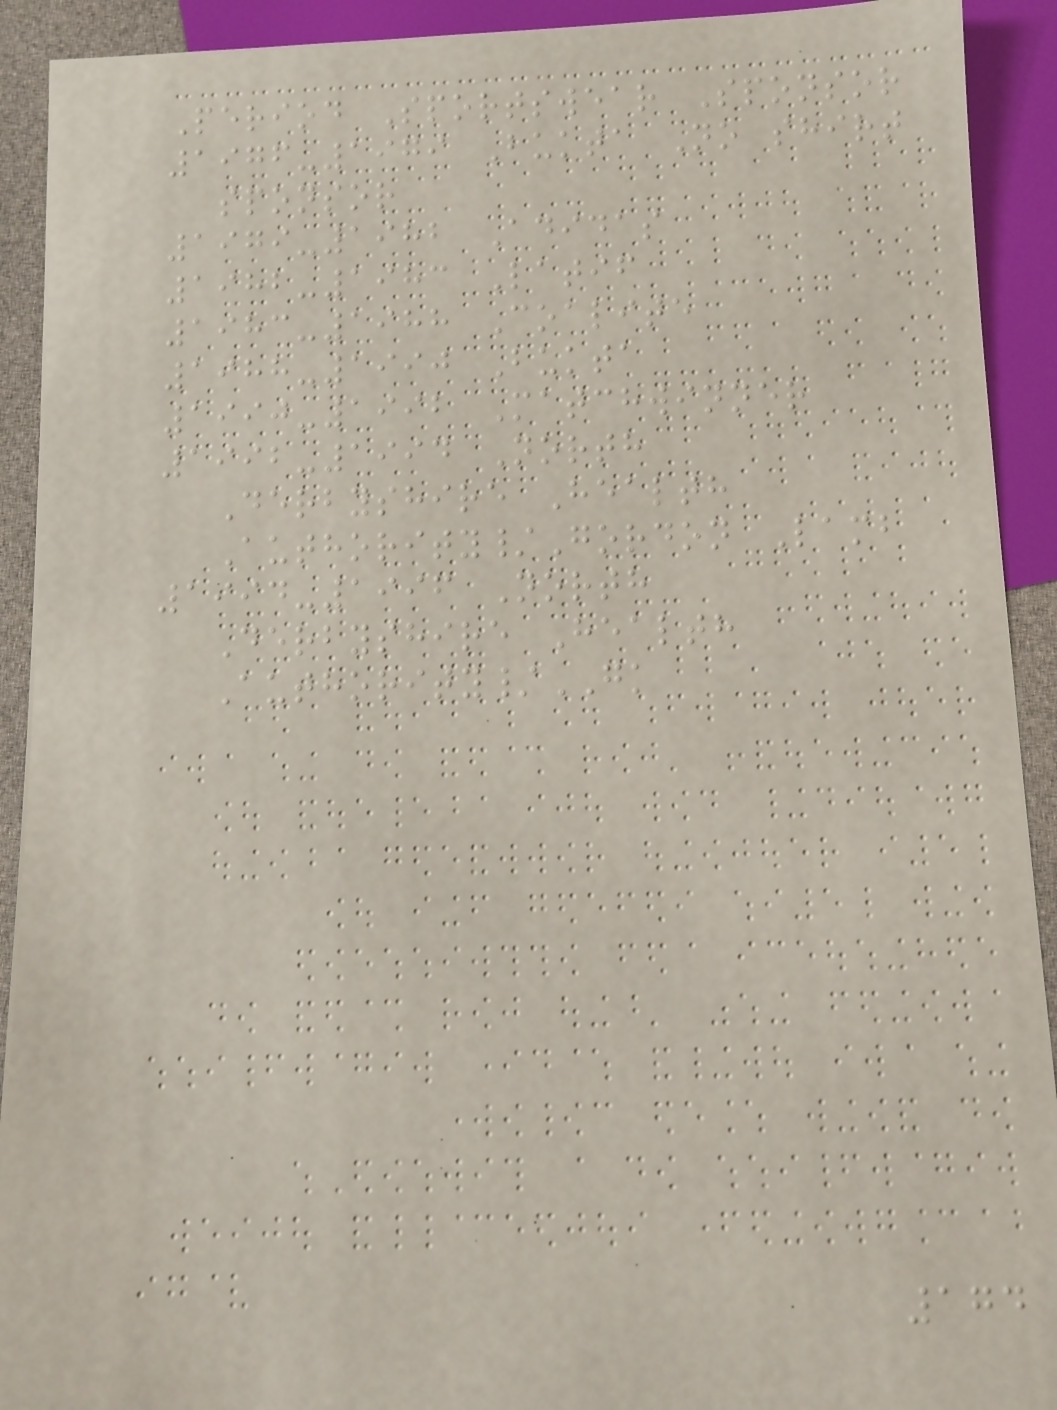Period Sportswear Sponsor
1976-1979 Bukta No shirt
sponsor
1979-1982 Adidas
1982-1983 Latif
1983-1988 Coalite
1988-1990 Bukta
1990-1992 Matchwinner
1992-1994 North
Derbyshire Health
Authority/Gordon Lamb
1994-1996 North
Derbyshire Health
Authority/GK
174
